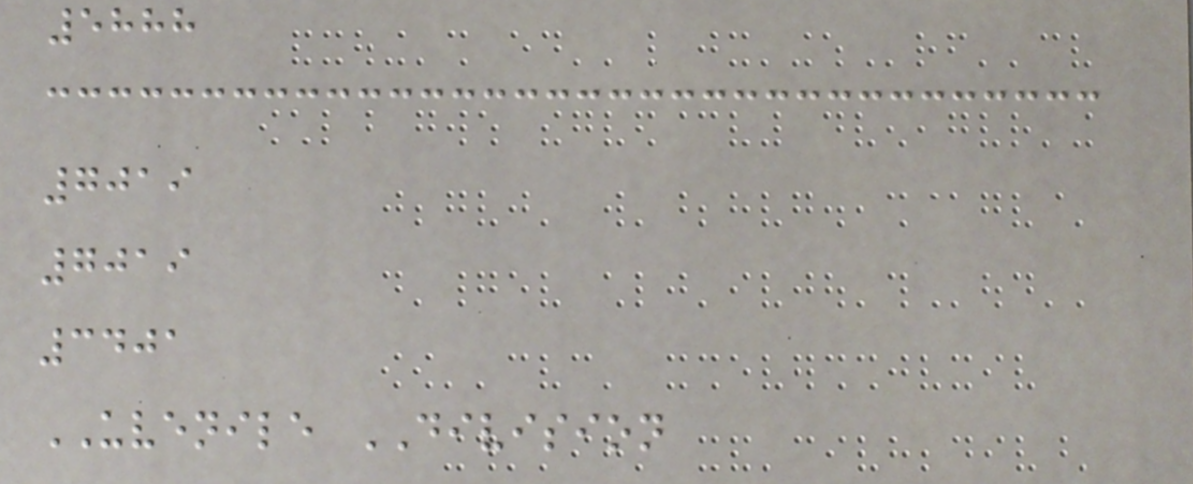5888
7019
7019
3401
UVENILE DIVISION
